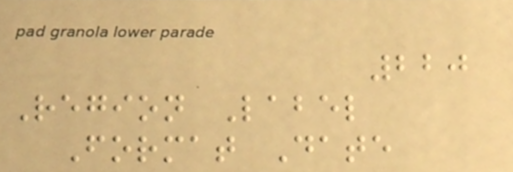220
Region Label
Format Date
